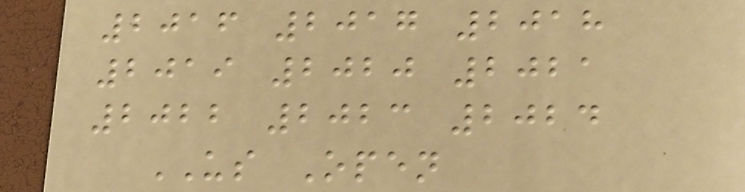2016 2017 2018
2019 2020 2021
2022 2023 2024
US Open
